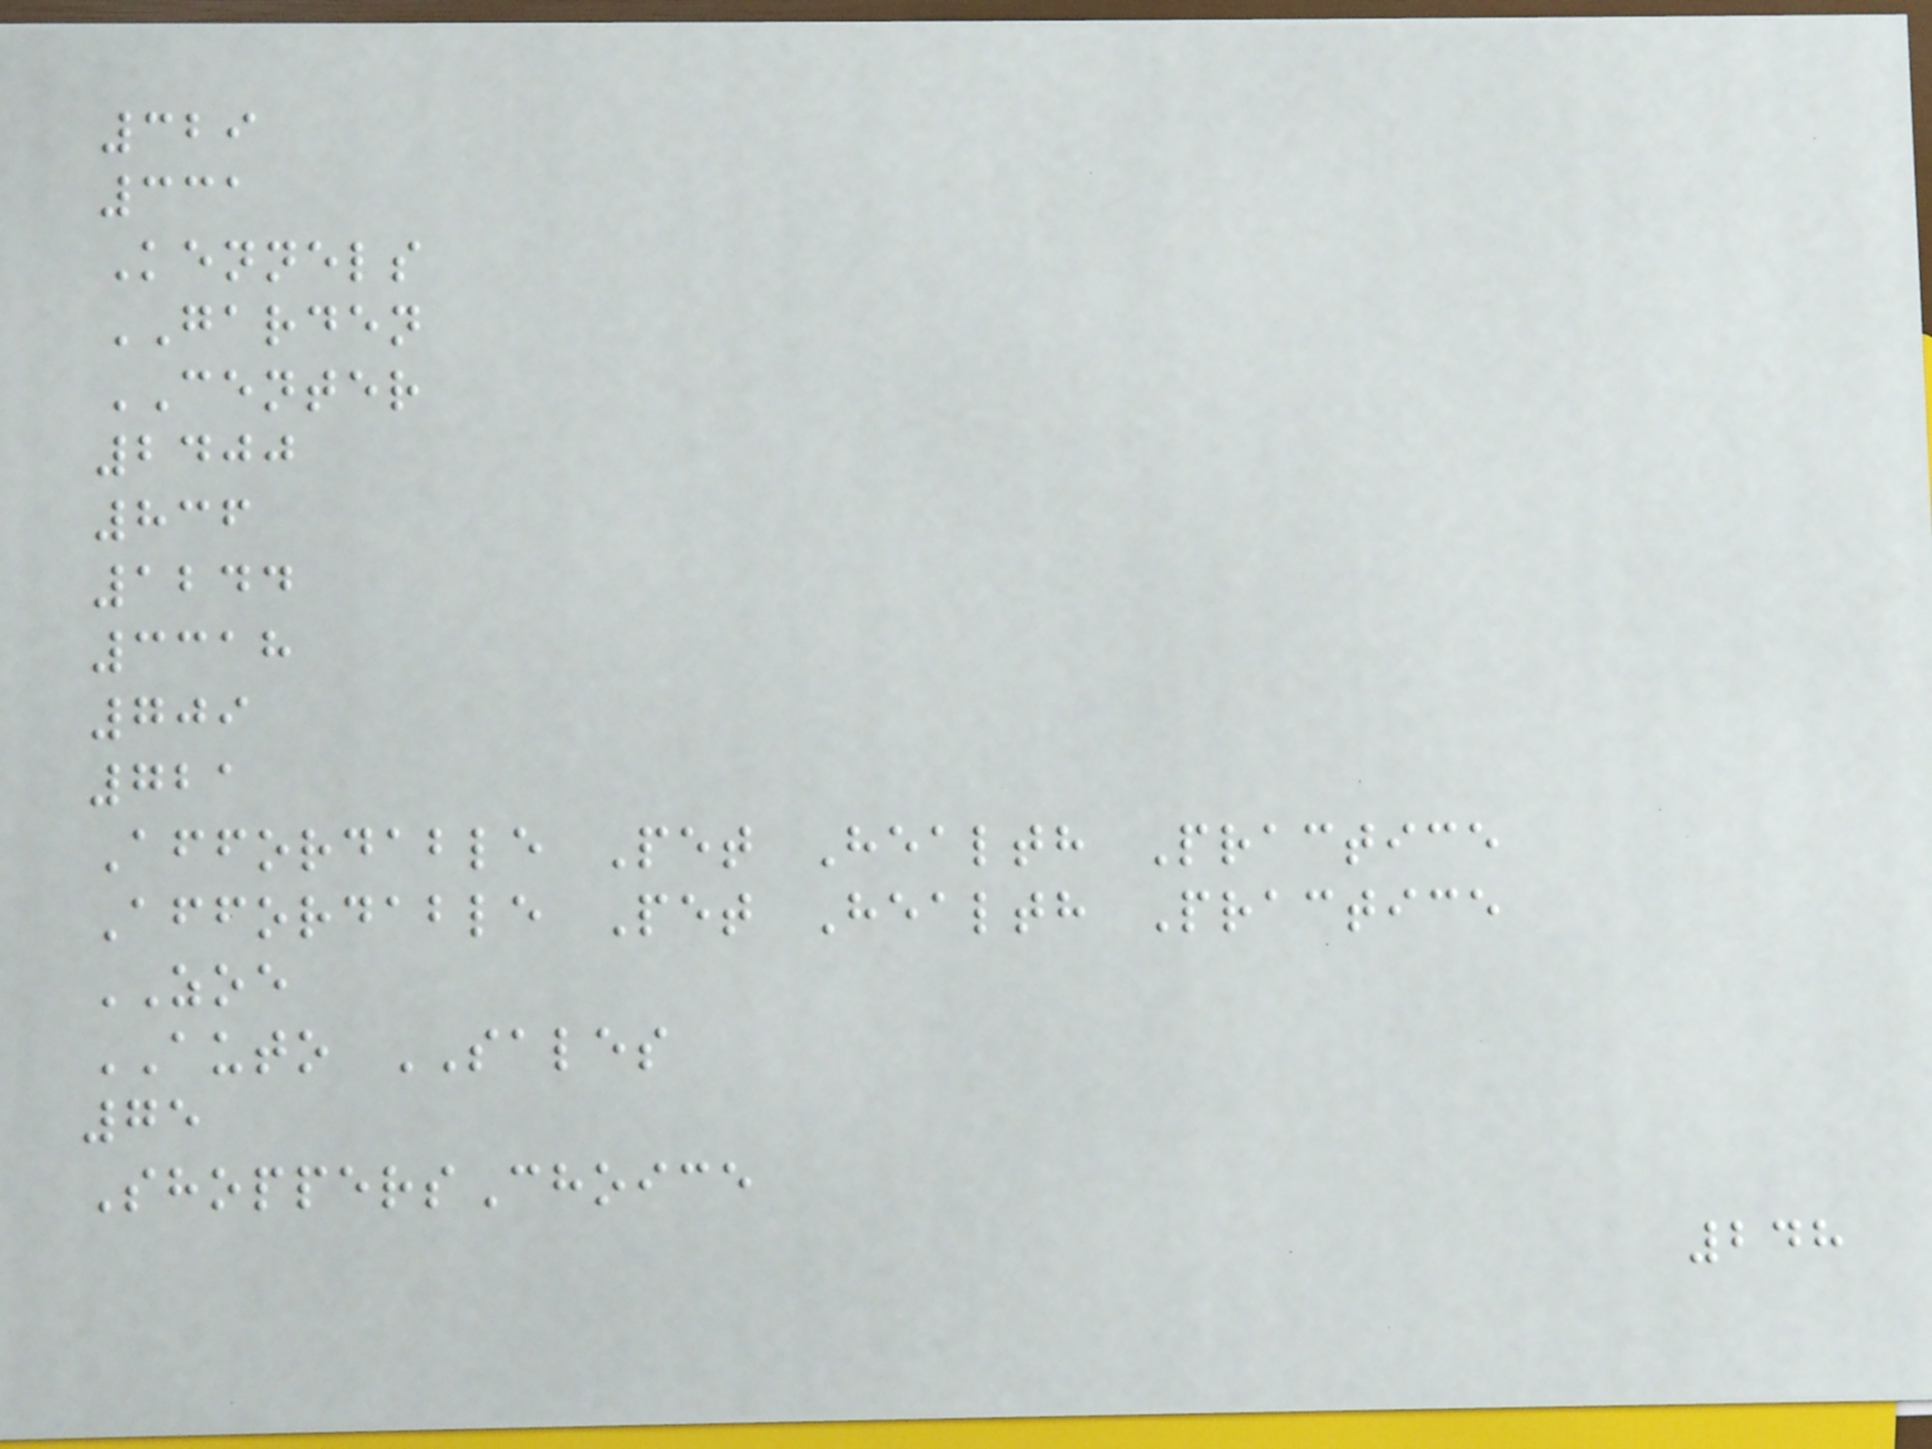329
331
Kennels
GARDEN
CENTER
2400
836
1244
3318
709
721
Affordable Pet Health Practice
Affordable Pet Health Practice
ZOE
AUTO SALES
75
ShoppersChoice
248
